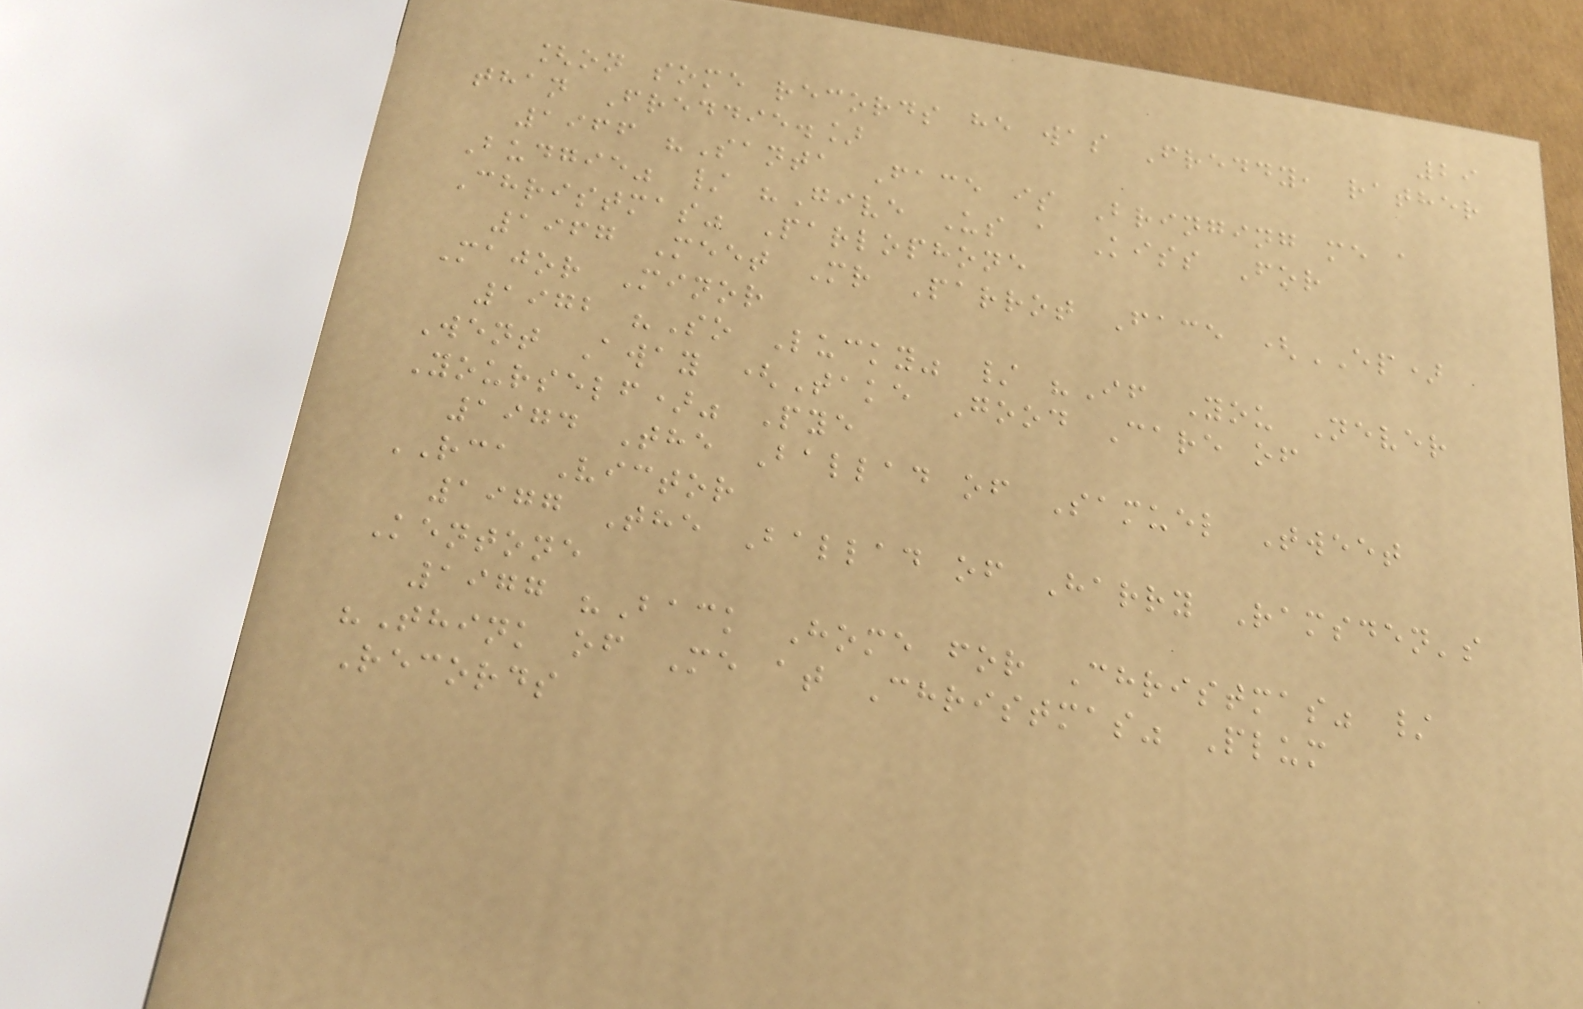29
[on some records he was Freddy, rather
than Freddie.]
1966 "Santa Face is Bringing me a
Budgie" / "Give Us a Kiss For
Christmas" Parlophone
1967 Meet Mr Parrot Face (EP)
Major Minor
1972 "So Lucky" / "If You Never
Went Away (Take Good Care of
Yourself)" Pye
1974 The Ballad of Samuel Tweet
RCA Victor
1977 The Ballad of Harry Ramsden's
Kentone
1977 "Back Home for Christmas" /
"Think of Me at Christmas" Plum
Records
